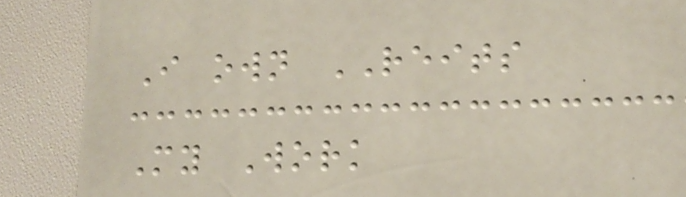I own REITS
My Work
